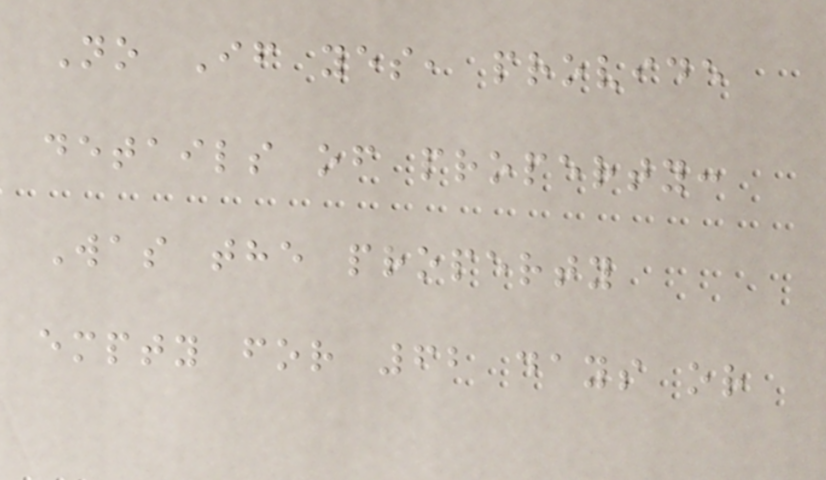No If yes, provide
details of property:
Was the property
empty for 62 days or
